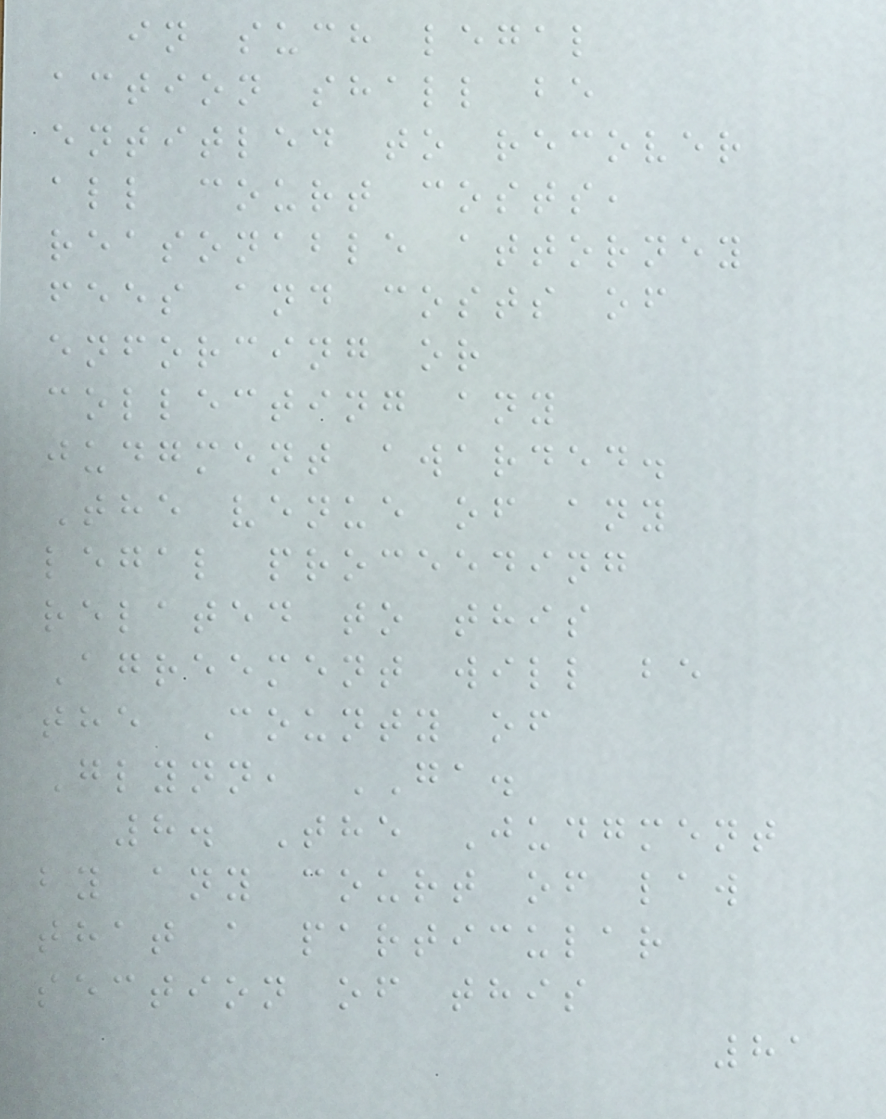in such legal
action shall be
entitled to recover
all court costs,
reasonable attorney
fees and costs of
enforcing or
collecting any
judgment awarded.
The venue of any
legal proceeding
related to this
Agreement will be
the County of
Glynn, GA.
8. The Judgment
by any court of law
that a particular
section of this
81
